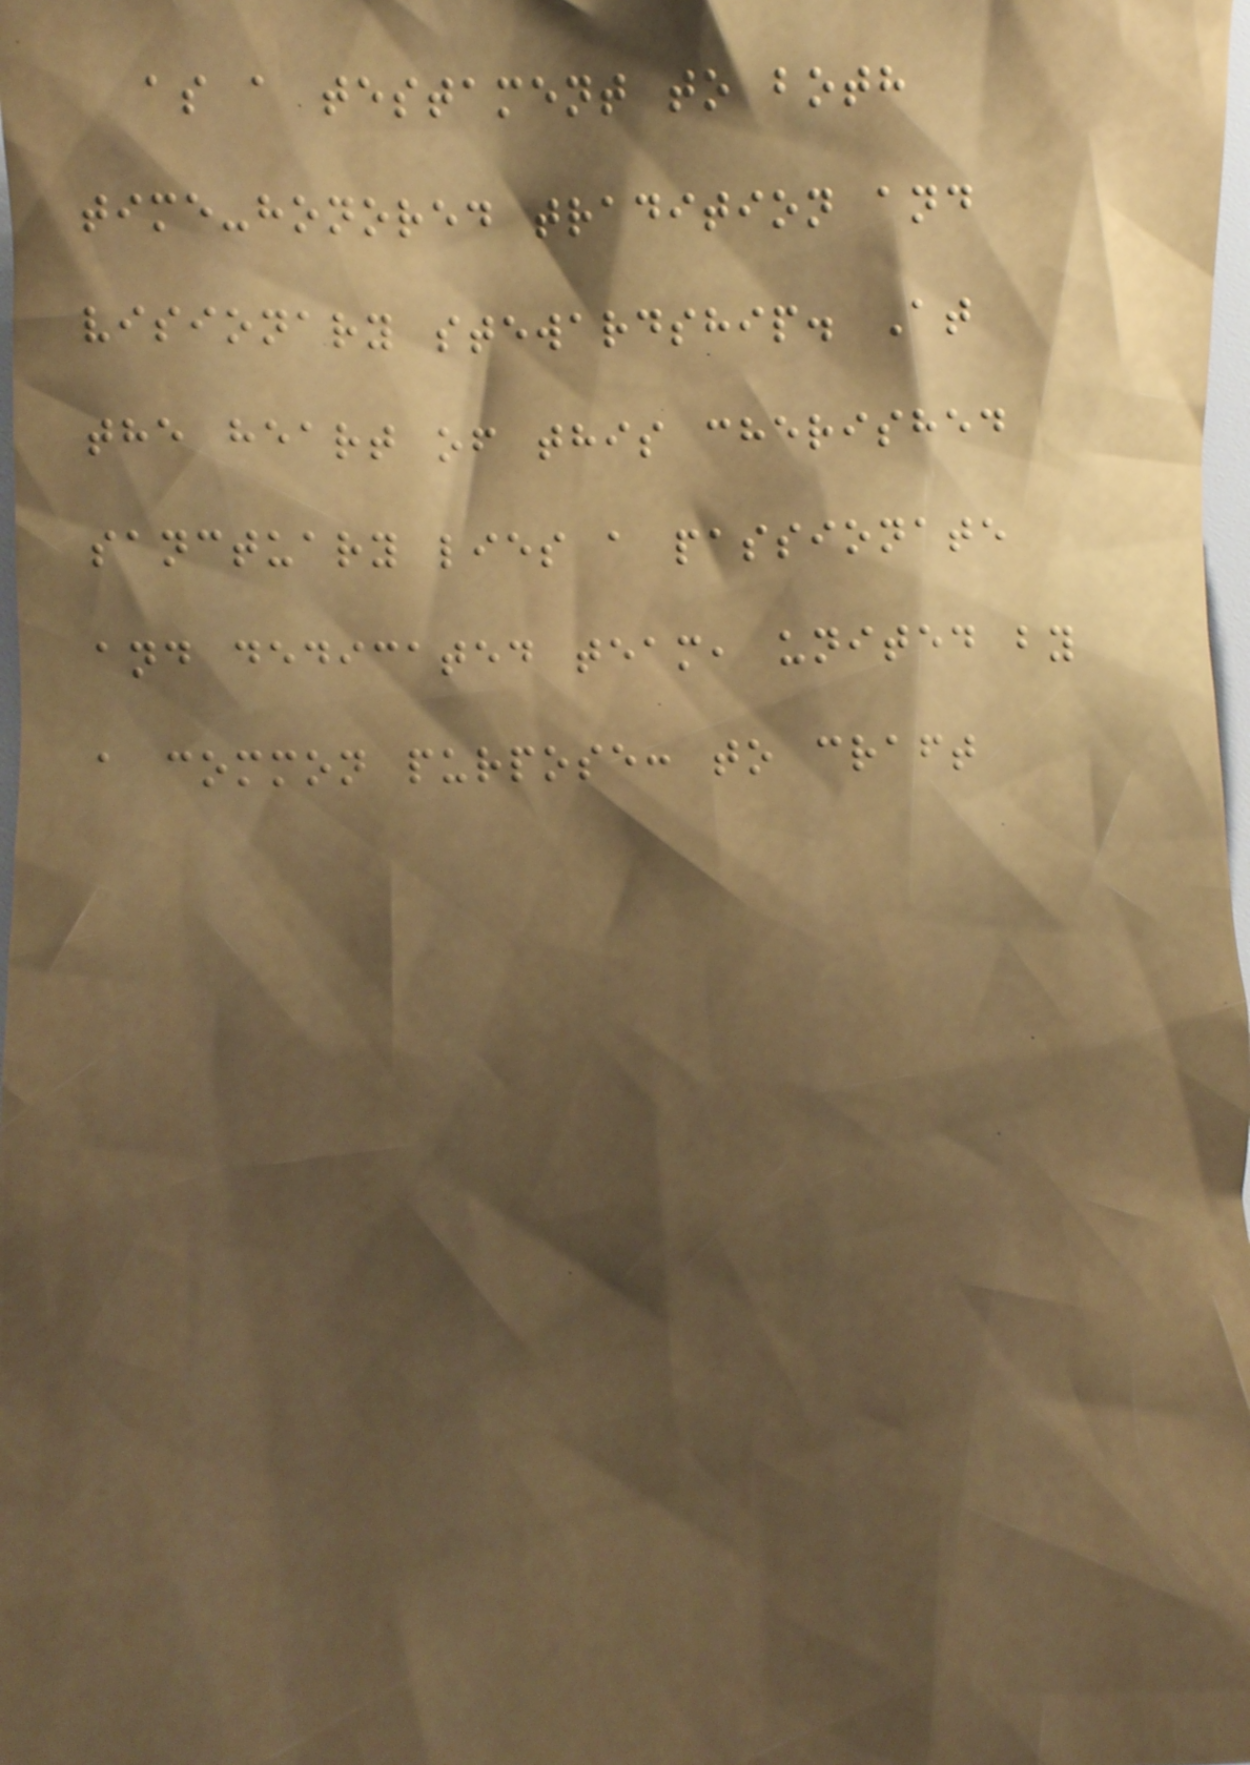as a testament to both
time-honored tradition and
visionary stewardship. At
the heart of this cherished
sanctuary lies a passionate
and dedicated team, united by
a common purpose: to craft
